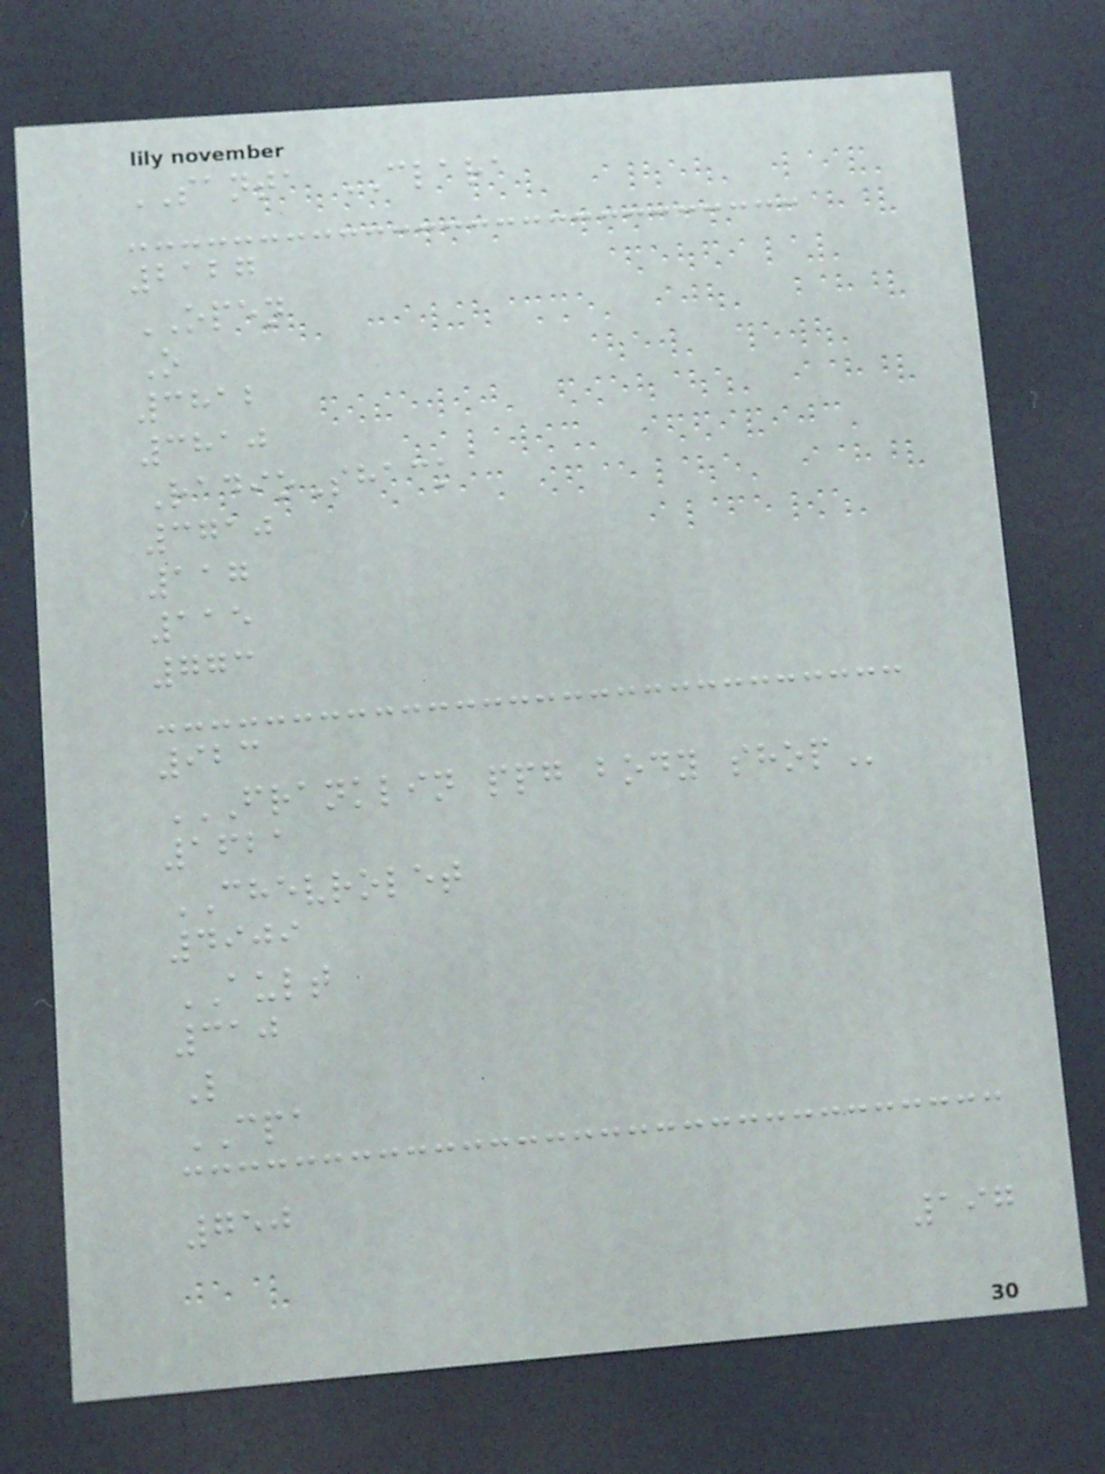SANTA CLARA
2127
OPEN
O
3812
3810
RadioShack
3710
117
115
773
923
FRANKLIN PPG BODY SHOP
1621
CHEVROLET
4909
AULT
310
L
CPA
750
197
